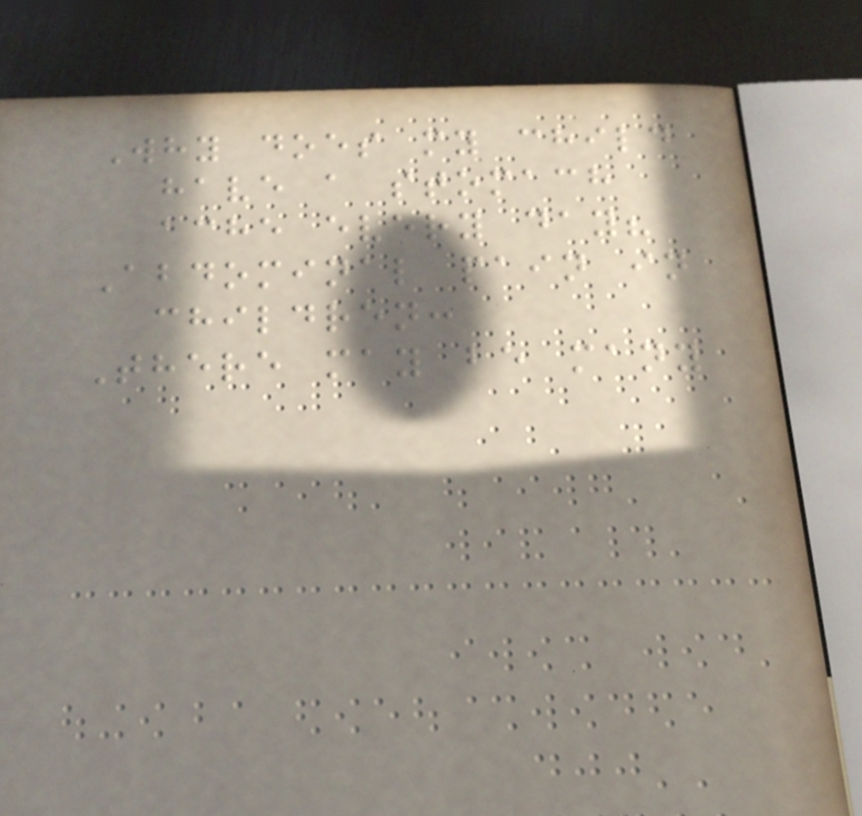Why does my child
have a stomach
ache every day?
Abdominal pain in
children:
There may be many
